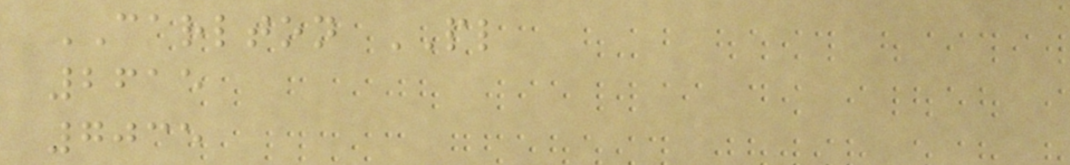CARLTON PL
2615
7035
